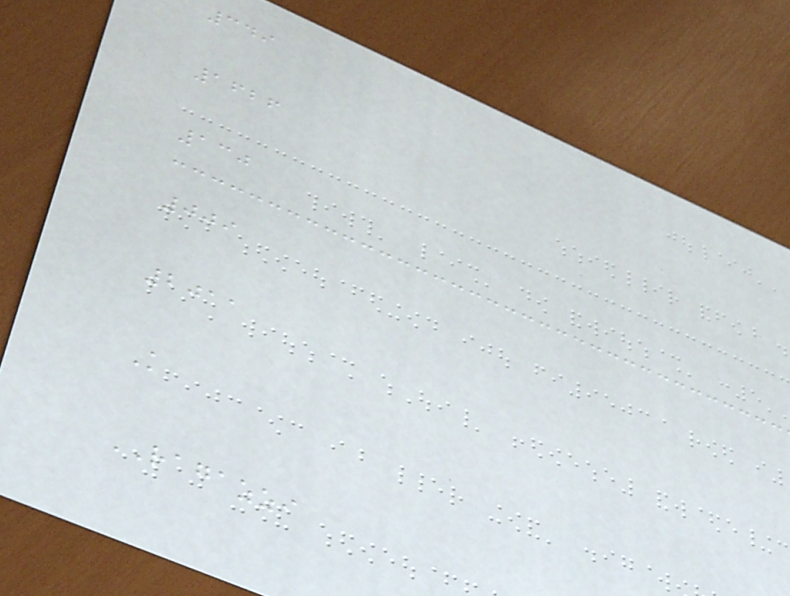349
1626
130
009
2011
K
RAGAZZI
